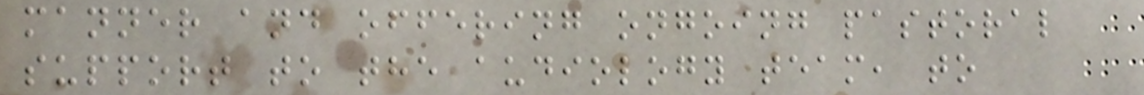manner and offering ongoing pastoral
support to the audiology team, to
